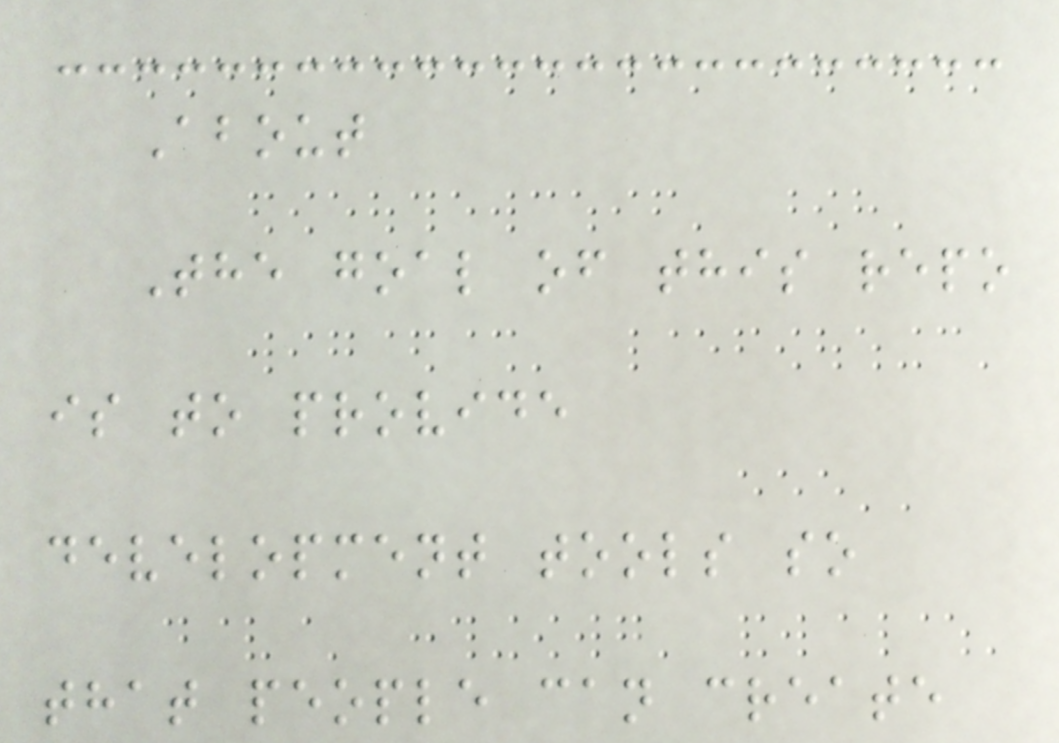About
The goal of this repo
is to provide
development tools so
that people can create
